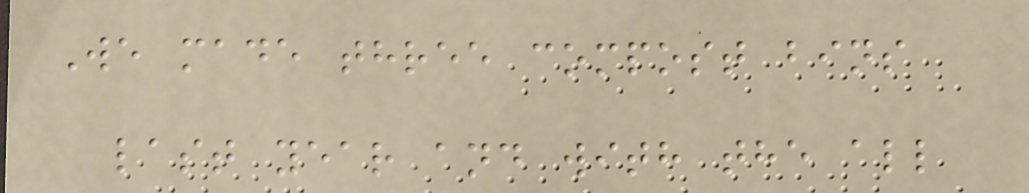We made three compost bins
last year and with the all
